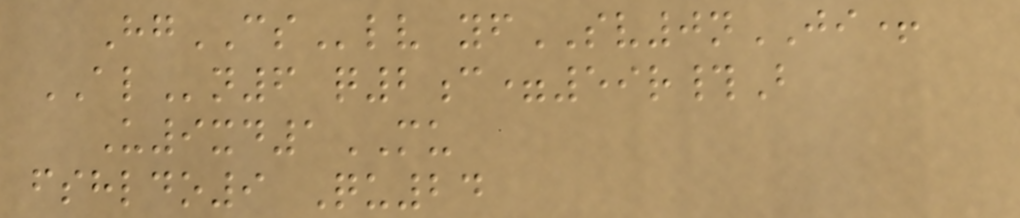HgCSlv yfSV0nJI+
ALn6 q2c=59r#B
U9xd1MU
fshldo9 Qu24
